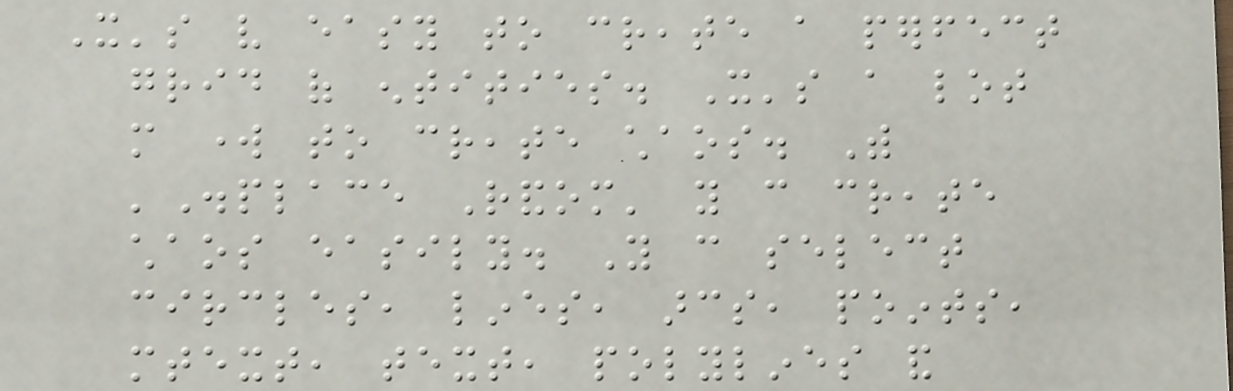It's very easy to create a perfect
grid of entities. It's a lot
more work to create chaos. With
'Displace Random' you can create
chaos easily. You can select
circles, lines, arcs, points,
mtext, text, polylines and
